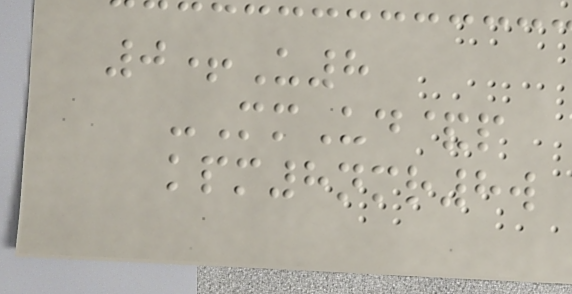0+U8
-MmUd&p
kpm8nmr8w
